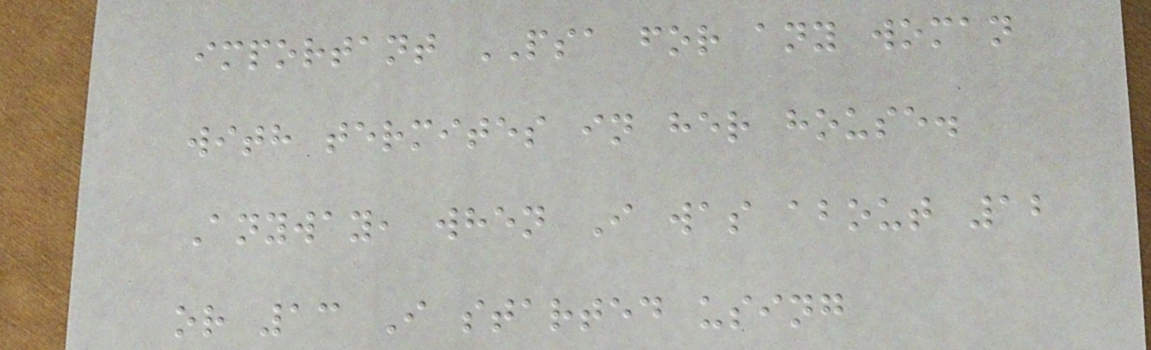important PSA for any woman
with termites in her house.
Anyway, when I was about 12
or 13 I started using
